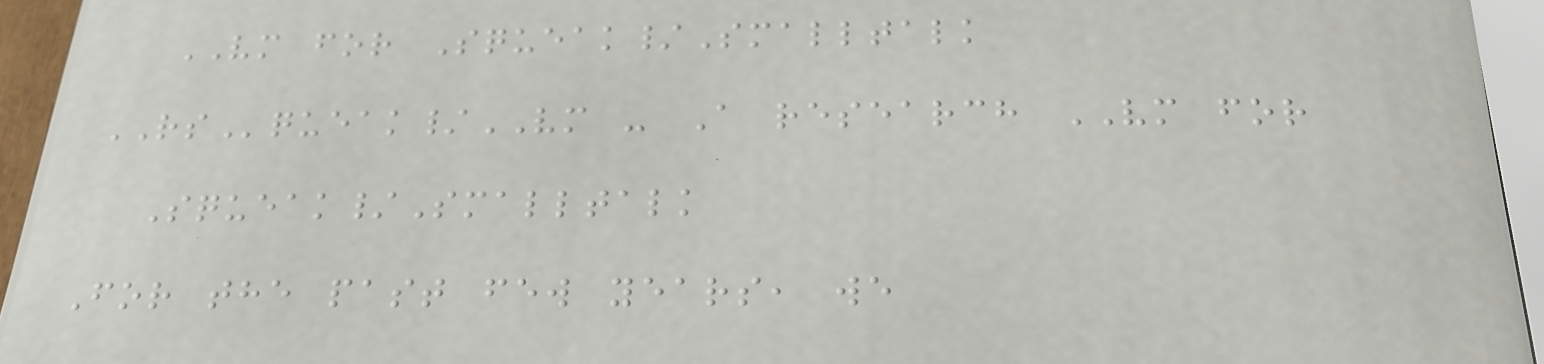VM for Squeak/Smalltalk
RSqueak/VM - A research VM for
Squeak/Smalltalk
For the past few years, we
